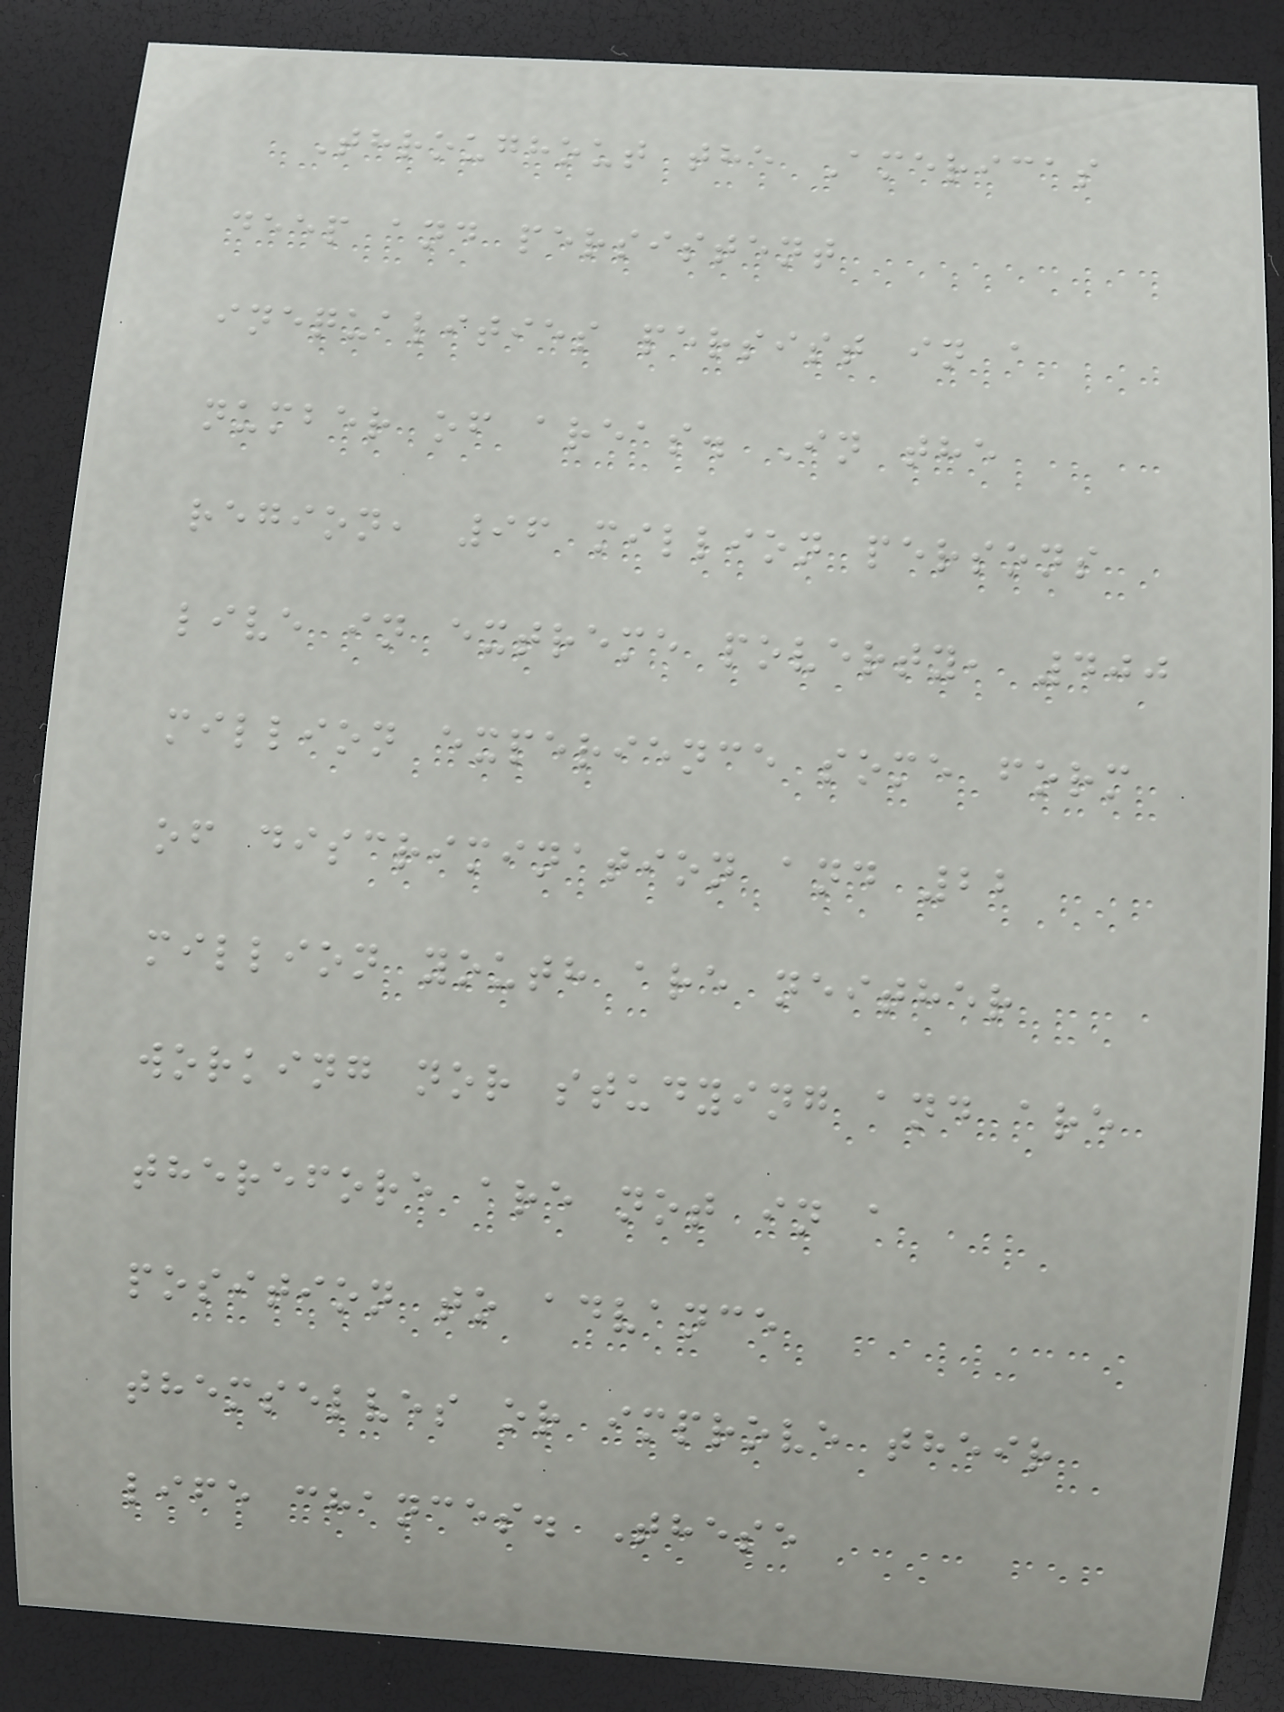Throughout the Americas
deep and persistent
inequalities persist in a
number of areas. In the
region, 96 million persons
live in extreme poverty, 400
million experience some form
of discrimination and 22
million youth are neither
working nor studying and are
therefore are not in a
position to advance
themselves or improve their
life chances. These
